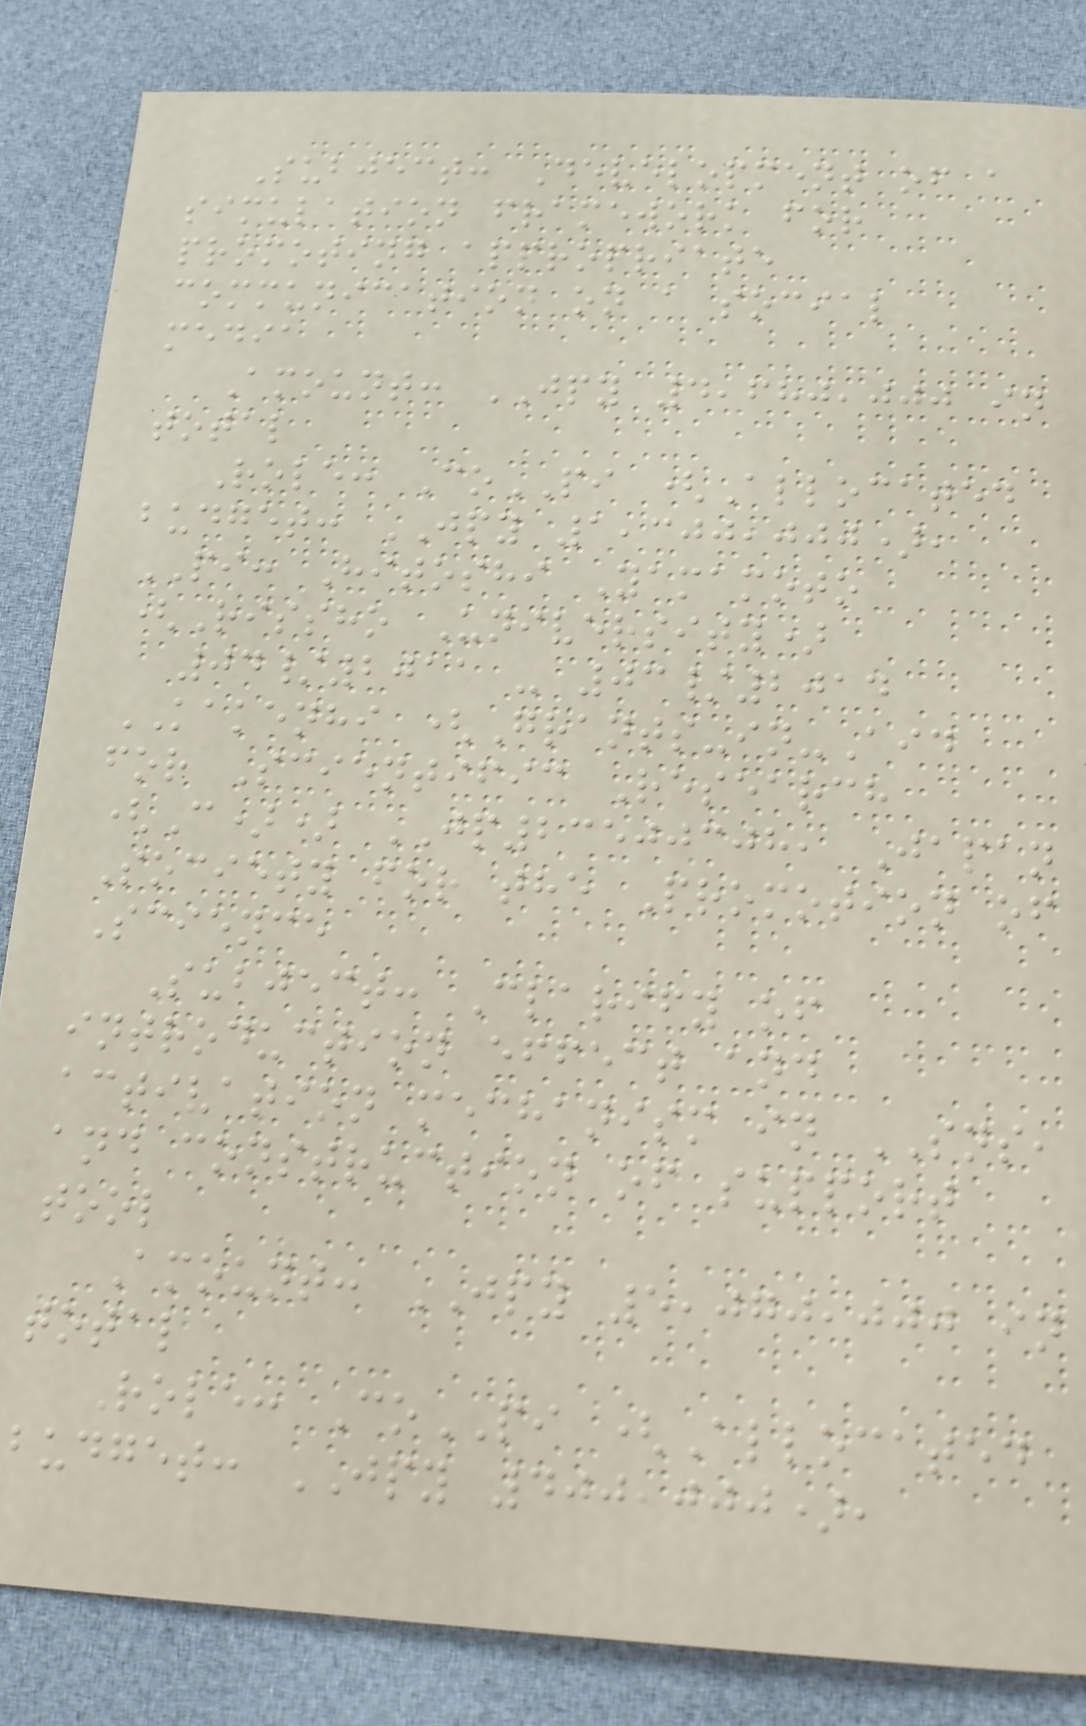Subject: Development of a
simulation framework for
promoting appropriate
communication on a social
media
Amount: JPY 4,680,000 in
total
Role: CoPI (Allocated
budget: JPY 1,300,000),
PI: Hitoshi Yamamoto
(Rissho University)
04/2011 - 03/2014
KAKENHI (Grants-in-Aid
for Scientific Research
(C)) JP23500308, Japan
Society for the Promotion of
Science
Subject: Clarify of
introduction effect and
activation mechanism in SNS,
and construction of support
tool
Amount: JPY 5,070,000 in
total
Role: CoPI (Allocated
budget: JPY 400,000),
